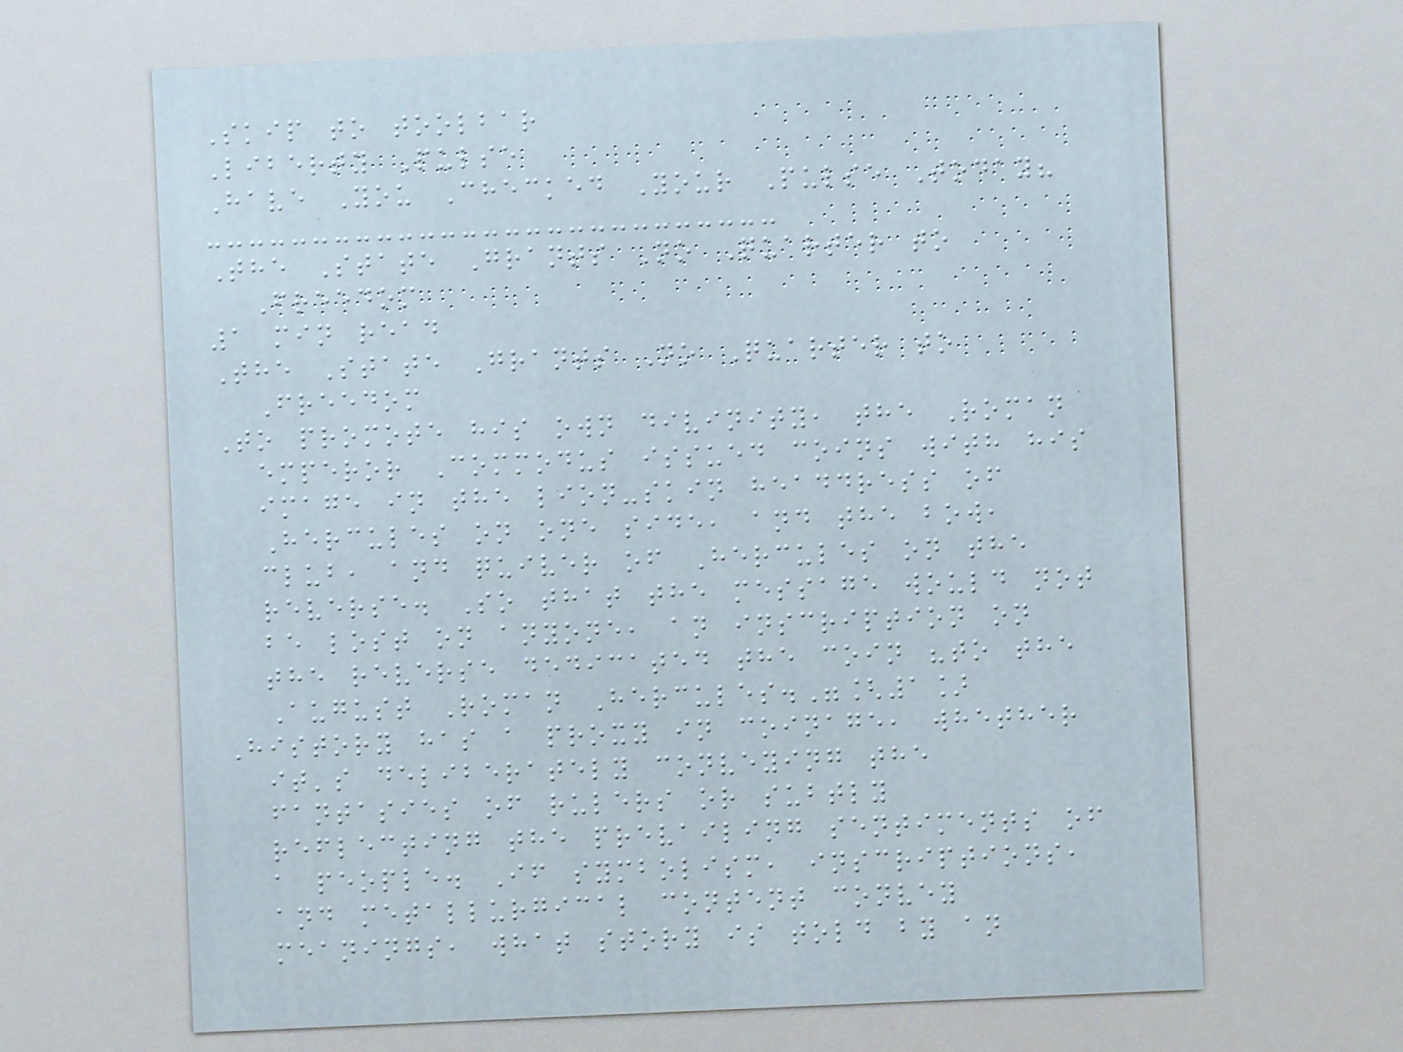Skip to toolbar
Liberty Pulse
Have You Checked Your Pulse Today?
The State Grants No Quarter to
Freedom
1 min read
The State Grants No Quarter to
Freedom
To promote his own divinity, the Roman
emperor Commodus issued coins with his
image in the lion-skin headdress of
Hercules on one side, and the bow,
club, and quiver of Hercules on the
reverse. So that the message would not
be lost on anyone, an inscription on
the reverse dedicated the coin "to the
August Roman Hercules."[1]
History has a proxy in coinage, whether
it's deliberately conveying the
fantasies of rulers or subtly
reflecting the prevailing sentiments of
a people. If symbolism, inscriptions,
and metallurgical content convey
meanings, what story is told by an
